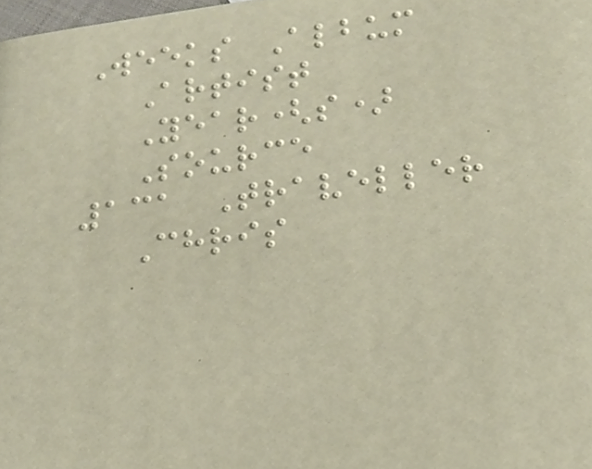Weeks Album
Artist
Year(s)
Source
131 Traveller
Chris
